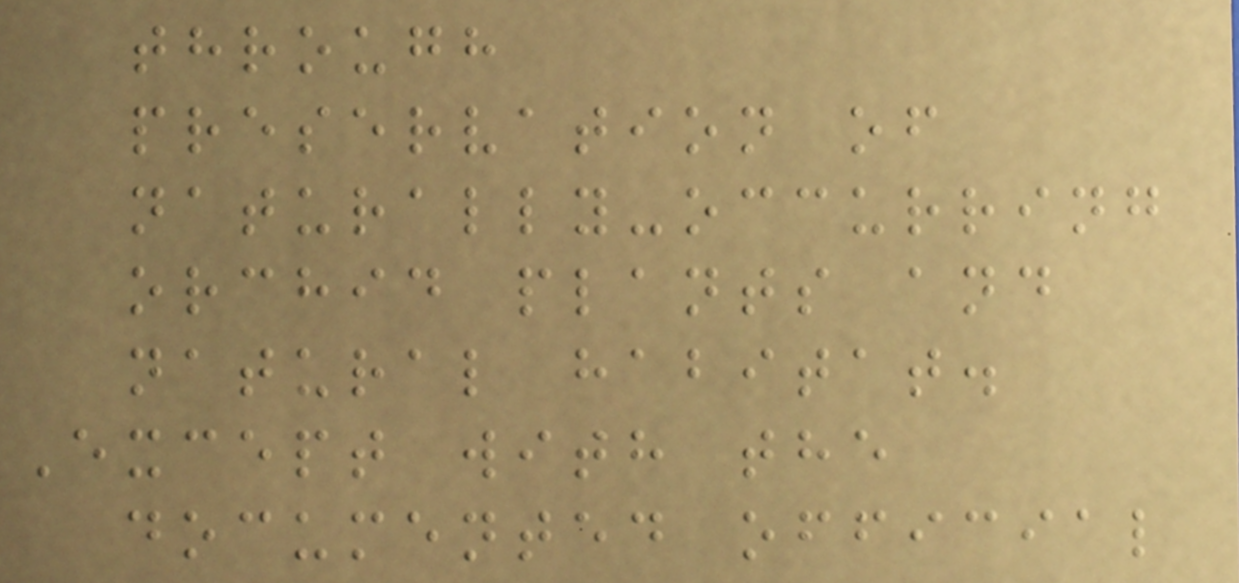through
preservation of
naturally-occurring
orchid plants and
natural habitat.
Except with the
documented official
